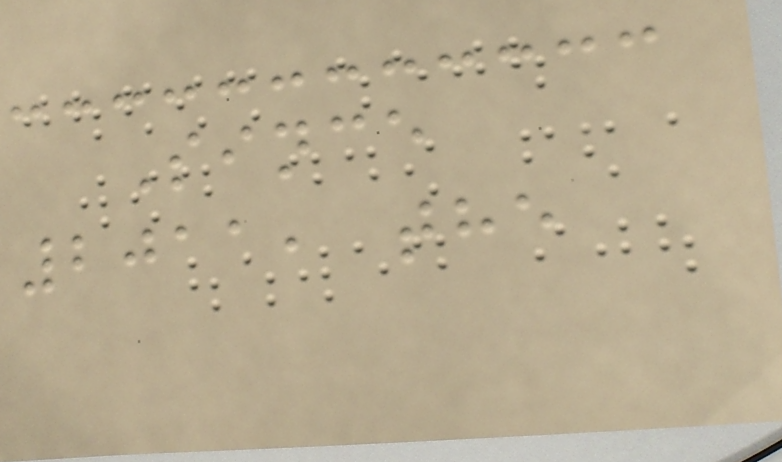Since
2011, the
